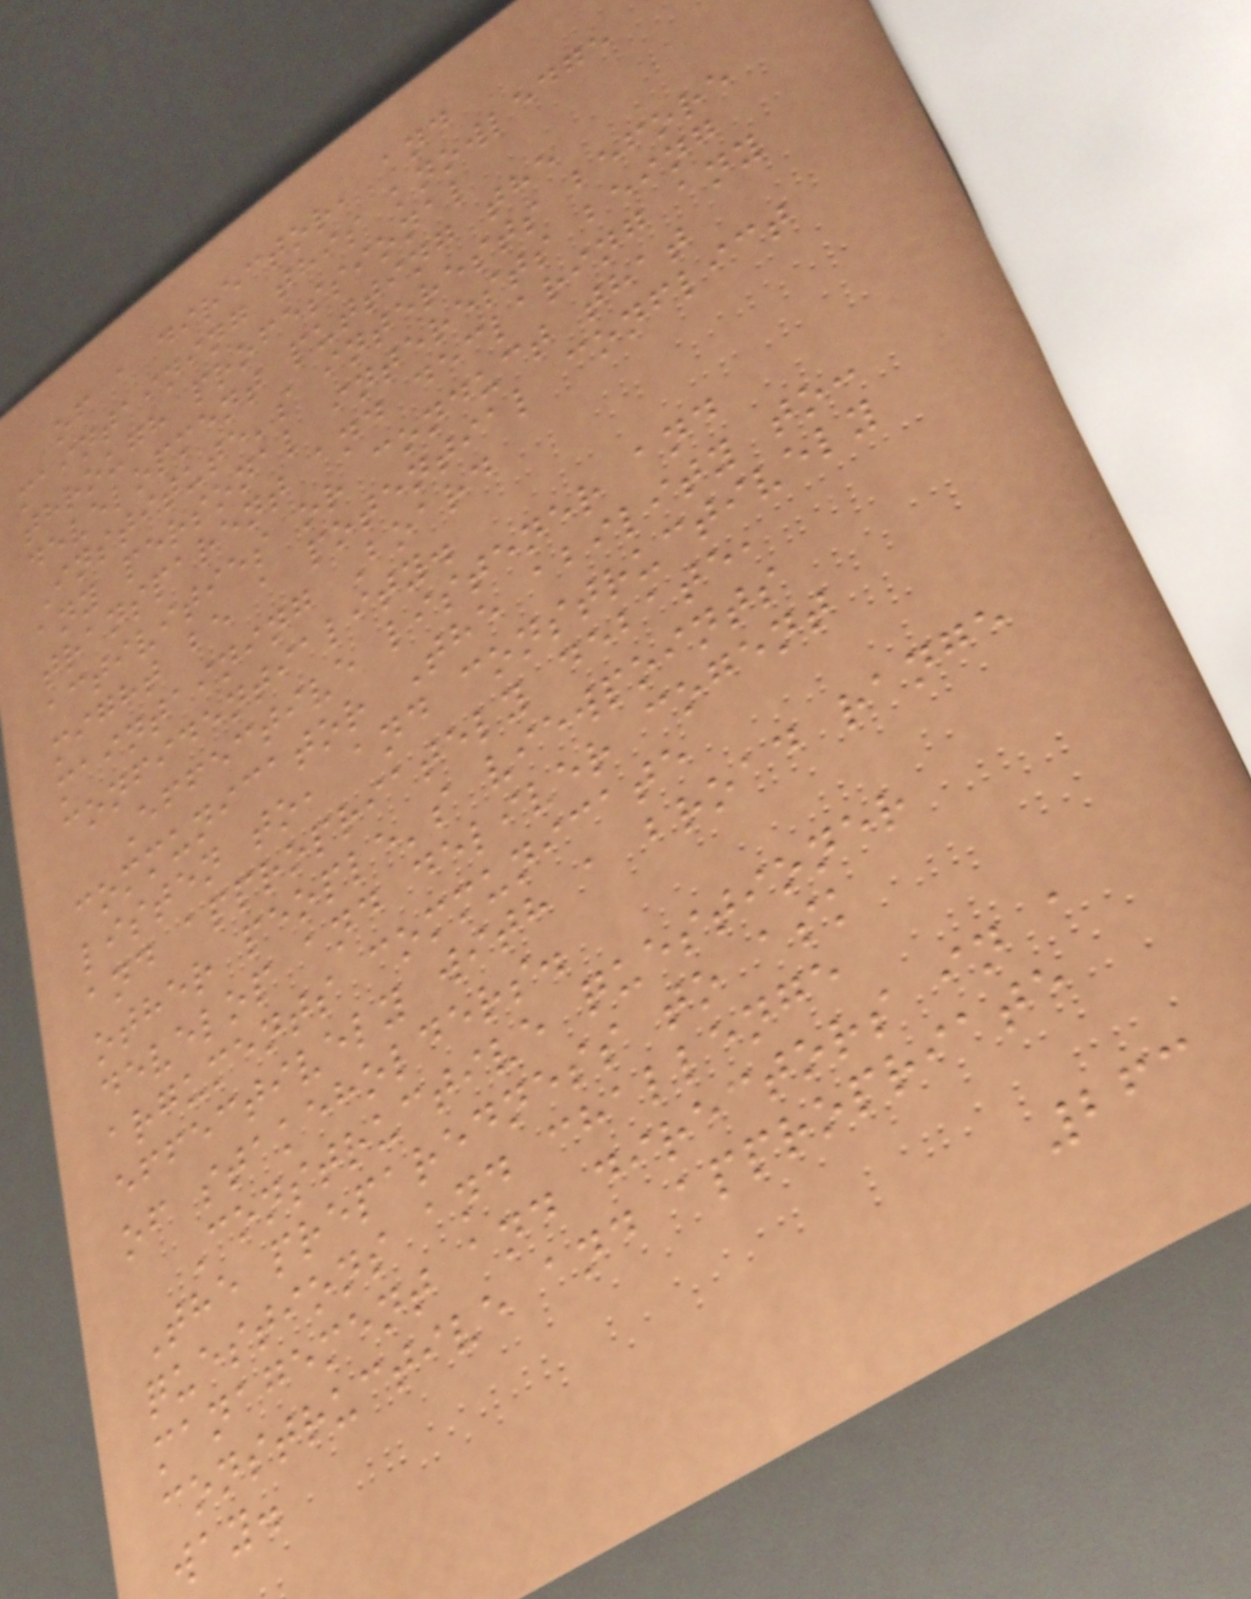of a director, and
maintaining this knowledge
through professional
development putting the
Institute's interests before
any personal interests being
transparent and declaring any
activities or conduct that
might be a potential conflict
maintaining Board
confidentiality.
Effective listener and
communicator The ability to:
listen to, and constructively
and appropriately debate,
other people's viewpoints
develop and deliver cogent
arguments communicate
effectively with a broad range
of stakeholders.
Constructive questioner
The preparedness to ask
questions and challenge
management and directors in a
constructive and appropriate
way.
263
